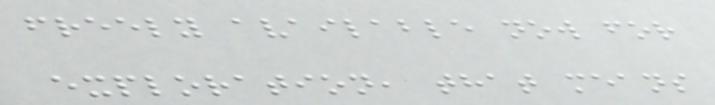freely available now for
exploration, that means
